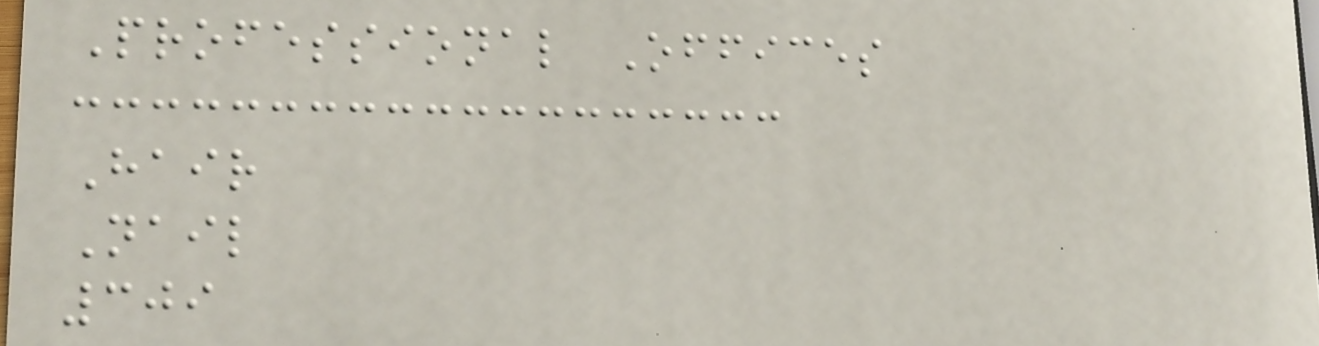Professional Offices
Hair
Nail
309
